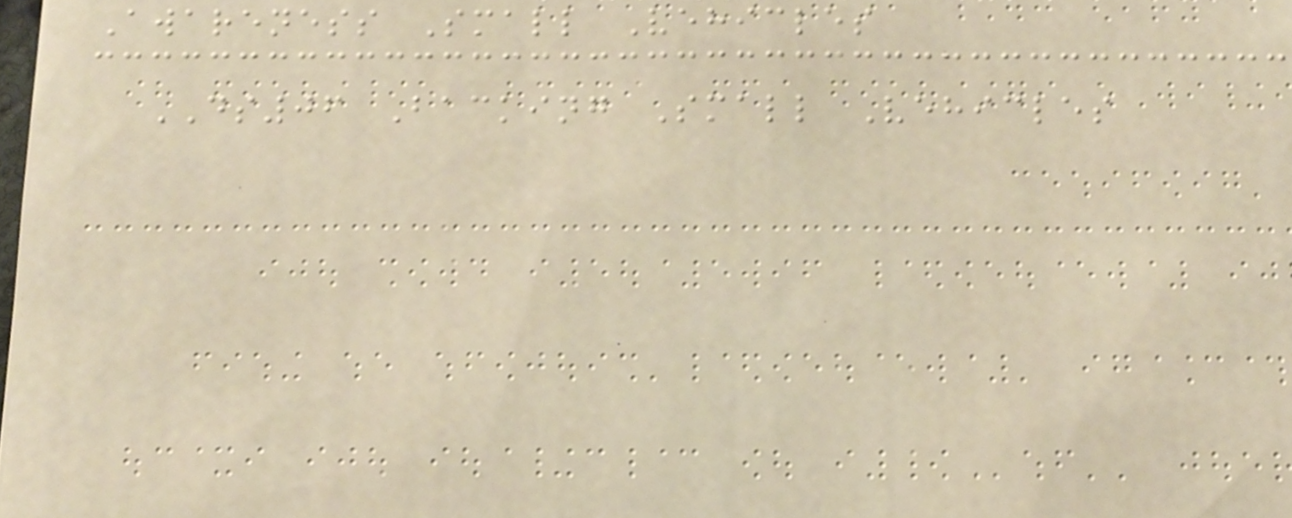Awareness Small Vehicles
DS06 Backing Small Vehicles
